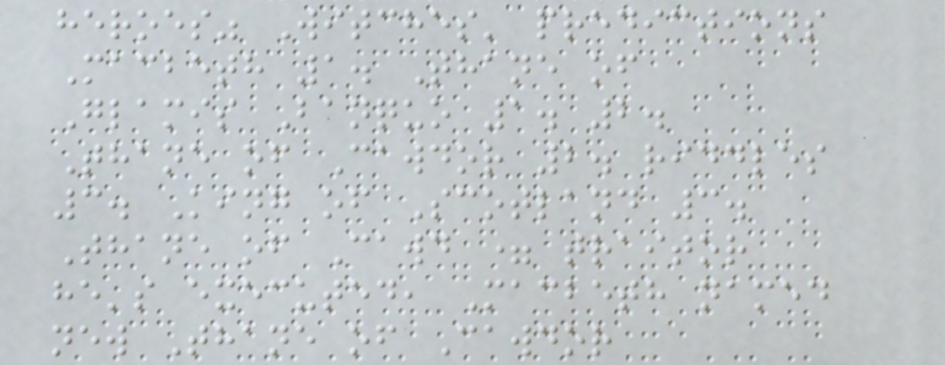heroes" Witches' predictions
Macbeth 1. Thane of
Glamis Banquo 1. 2.
Thane of Cawdor 2. riddles
3. King of Scotland 3.
Thane of Cawd = traitor
he's executed, Macbeth named
new Thane of Cawdor
